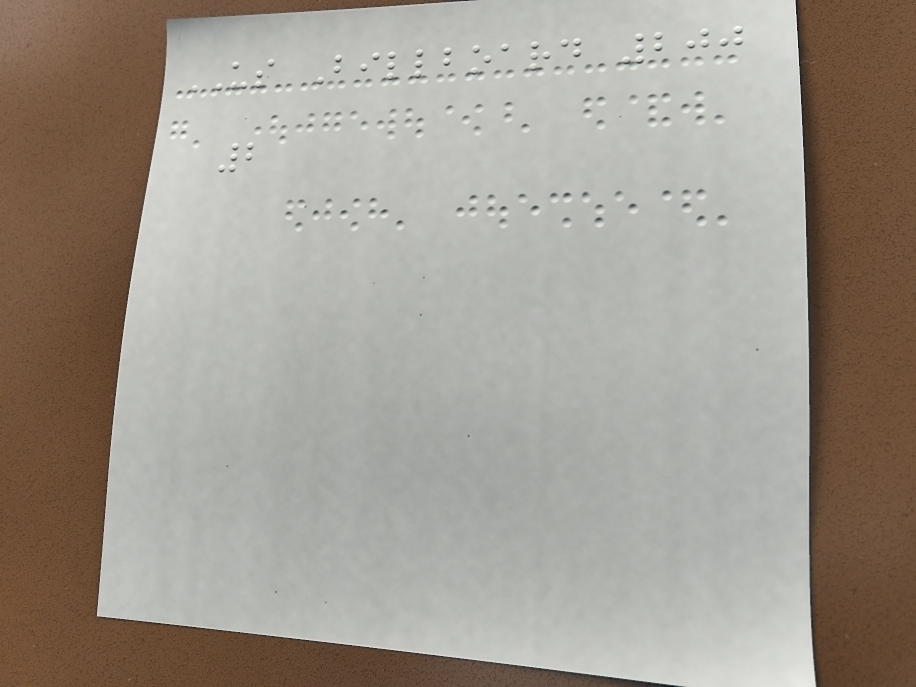US Billboard 200
2
